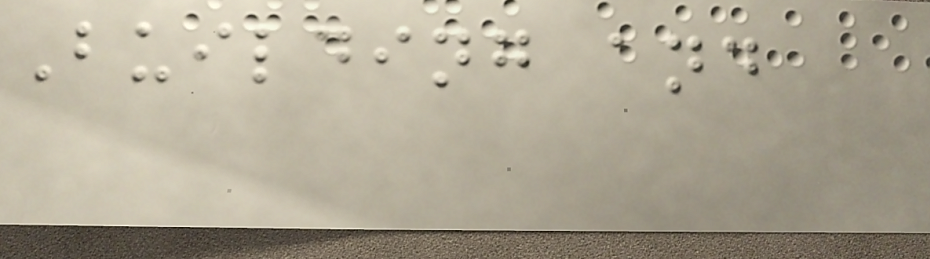Building and
